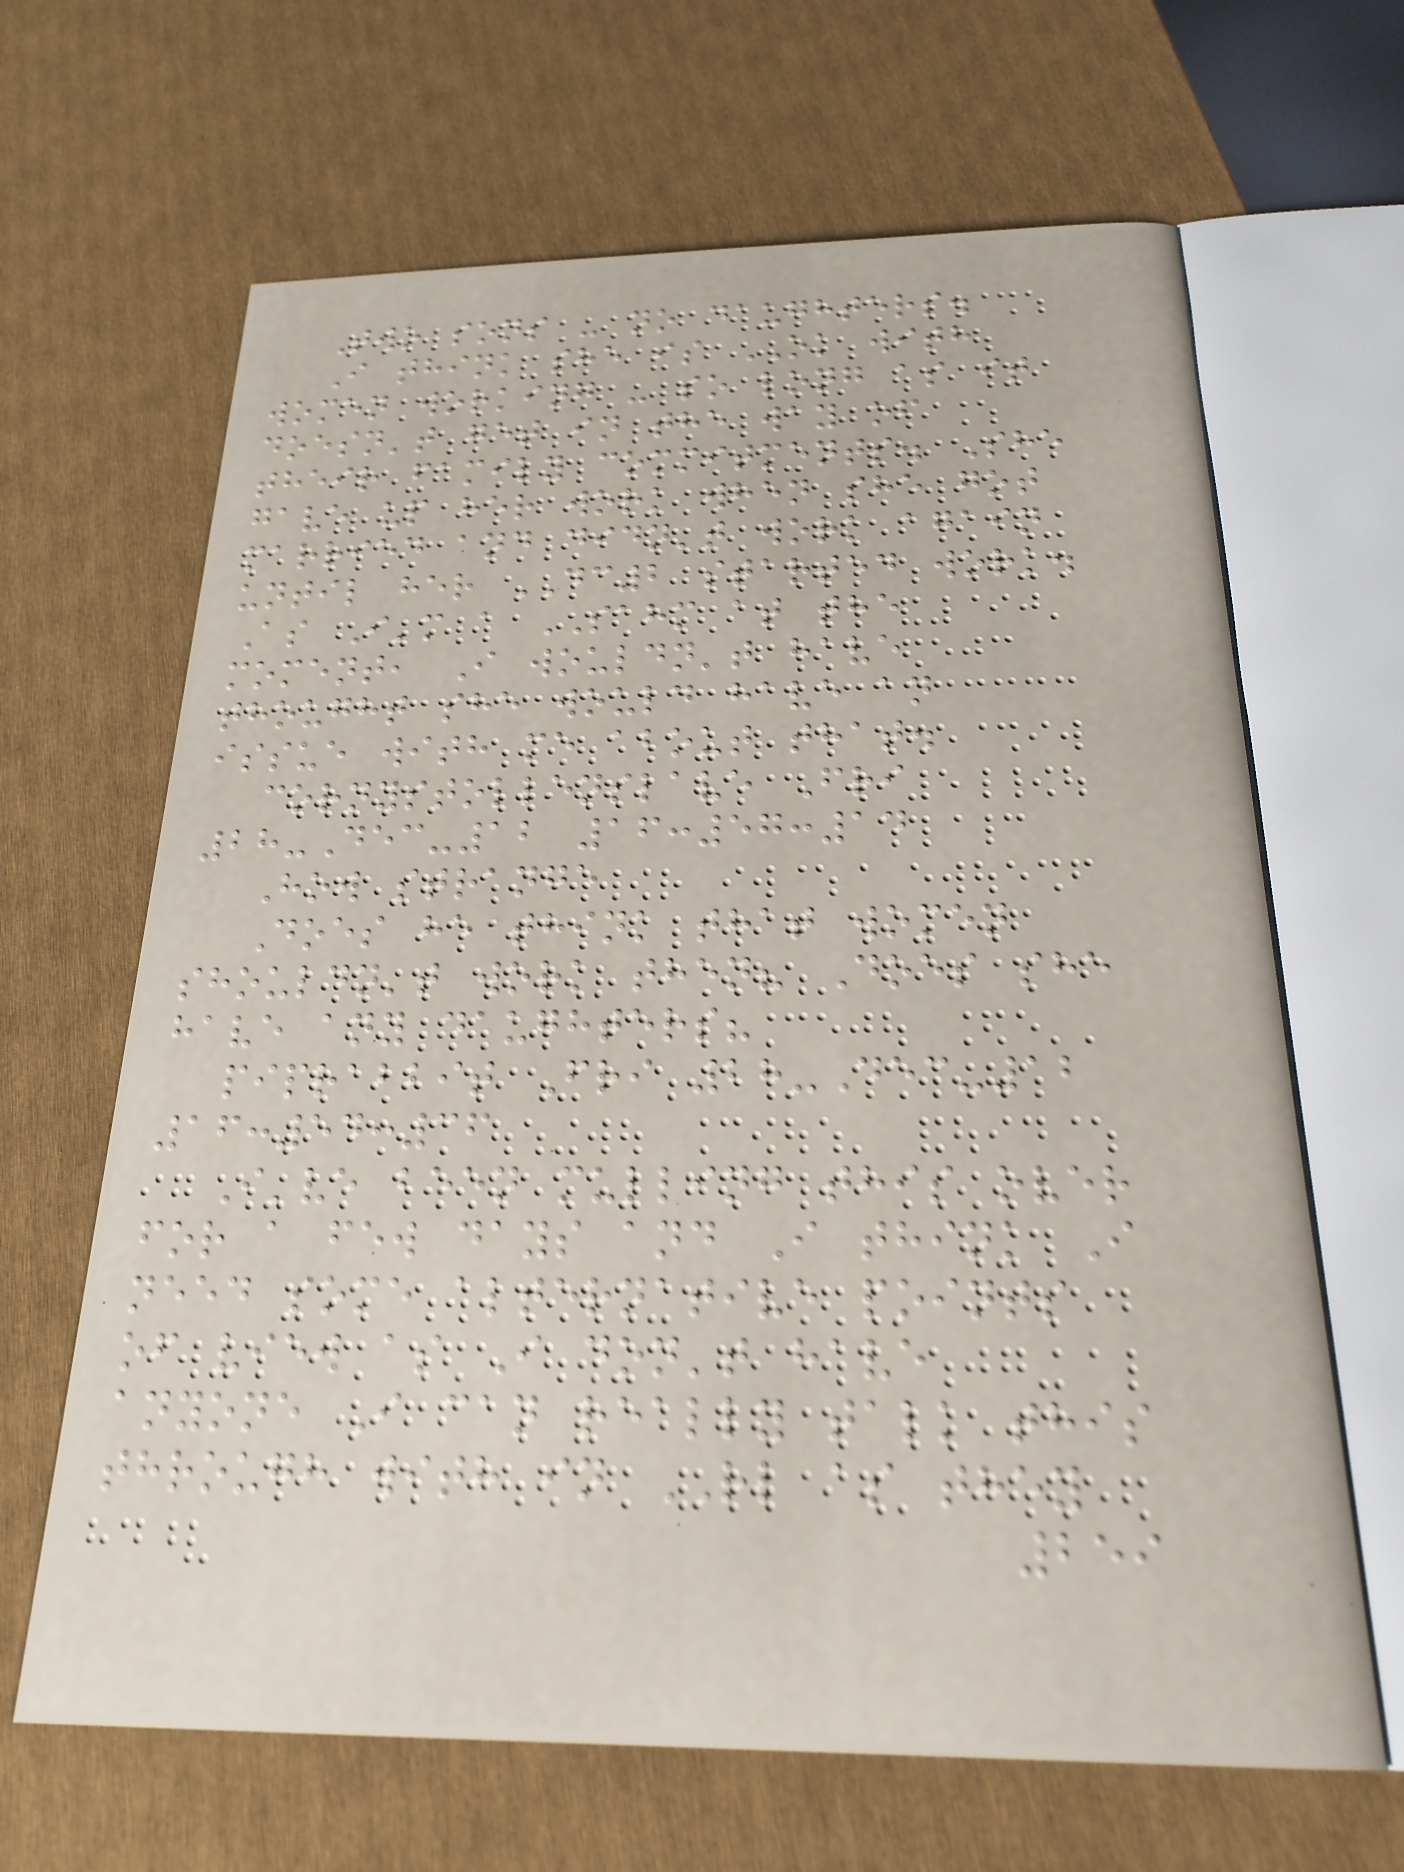Two sons - no daughters.
I think she is OK with
women working - so long as it
doesn't get in the way of
their family commitments. She
gave up her work when she got
married and didn't work again
until her DC2 started work.
As I'm a SAHM at the
moment, I wouldn't have
thought she would have an
issue with me about that.
cornystollenslave Fri
28-Dec-12 16:57:14
How strange
Does he think that women
shouldn't work then? Does she
have any daughters?
piprabbit Fri 28-Dec-12
16:54:36
I've been mulling this over
for a few days and I think I
need some alternative points
of view as I don't have
anyone I can really talk this
through with in RL as they
259
